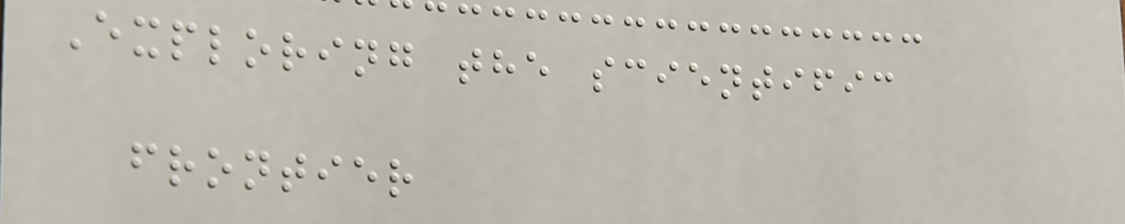Exploring the scientific
frontier
